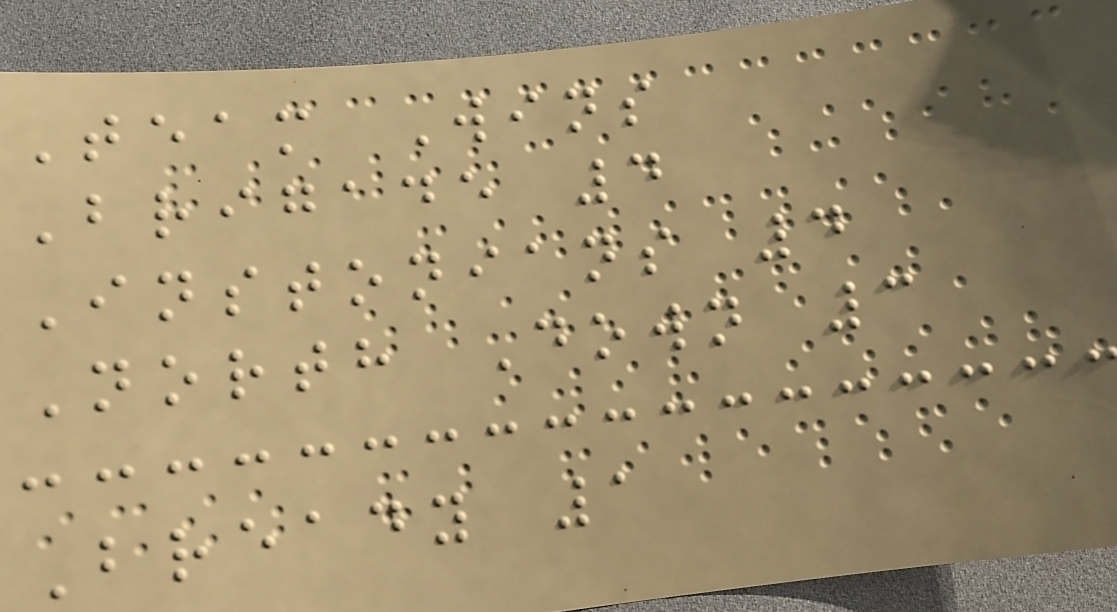Team Wins
Brigade 4
Instonians 4
North Down 3
Bready 1
